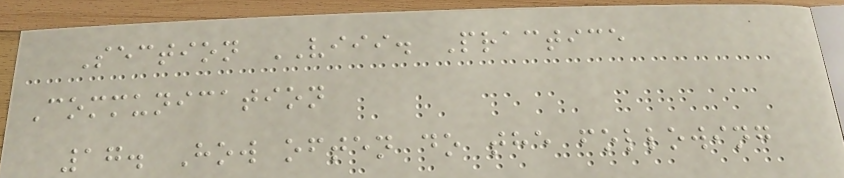Section VIII. Practice
Communication
17. How often do the following
